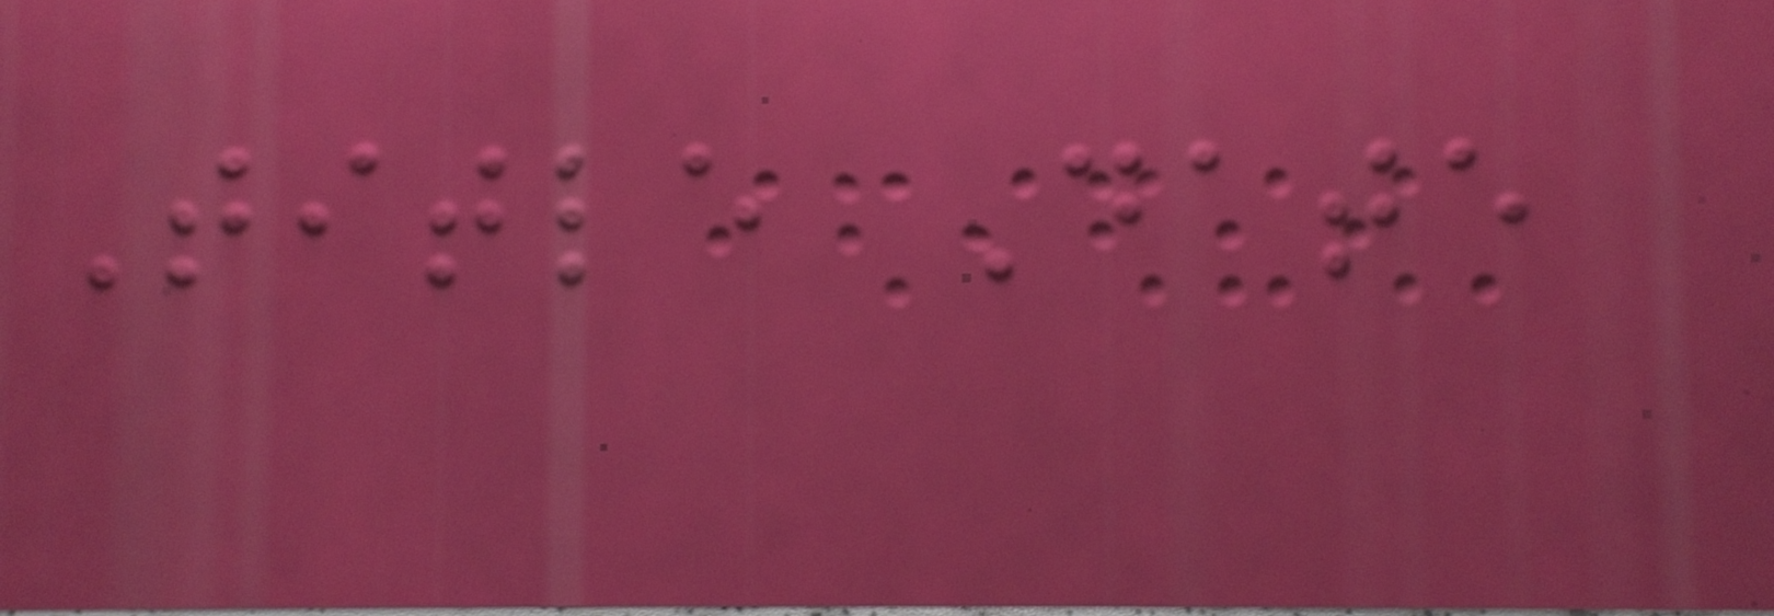Title Date
